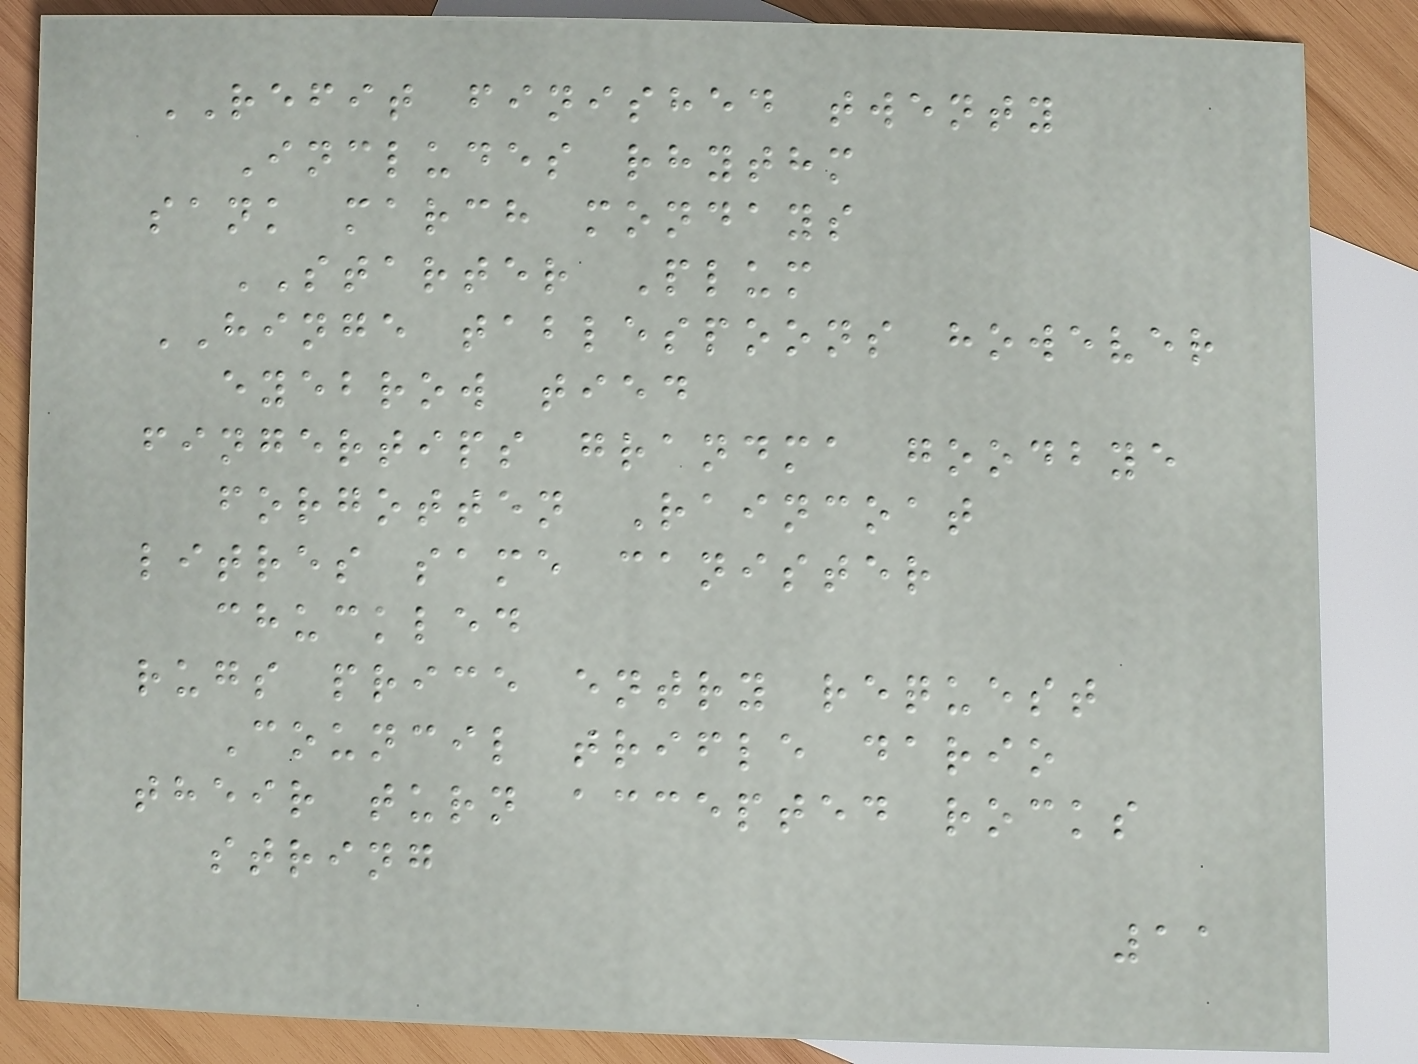REFIT finished twenty
Includes rhythm
sank march mondays
STARTER Plum
HINGE tablespoons however
eyebrow tied
fingertips grandma goodbye
forgotten Raincoat
litres same canister
chuckled
rugs price entry request
Council trifle dario
their turn accepted rocks
string
11
